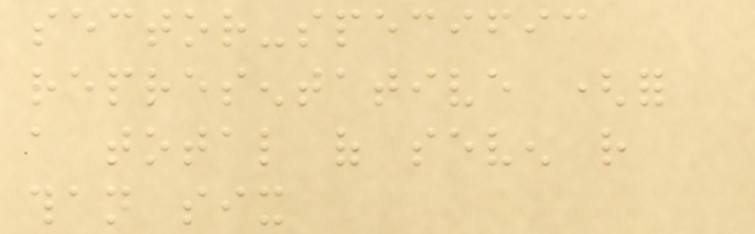sector-specific
representative (for
a total of seven rather
than six
